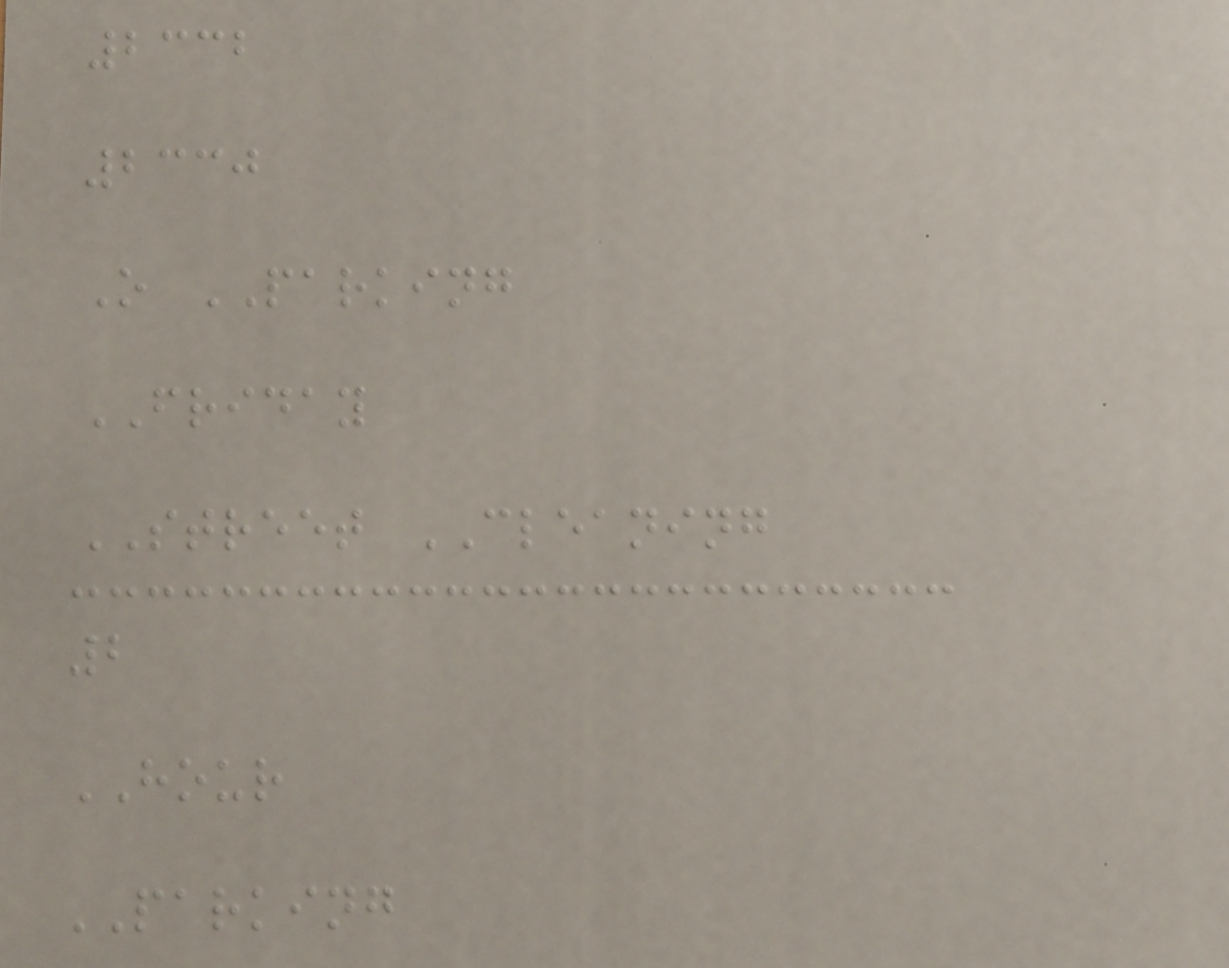2332
2330
O PARKING
FRIDAY
STREET CLEANING
2
HOUR
PARKING
